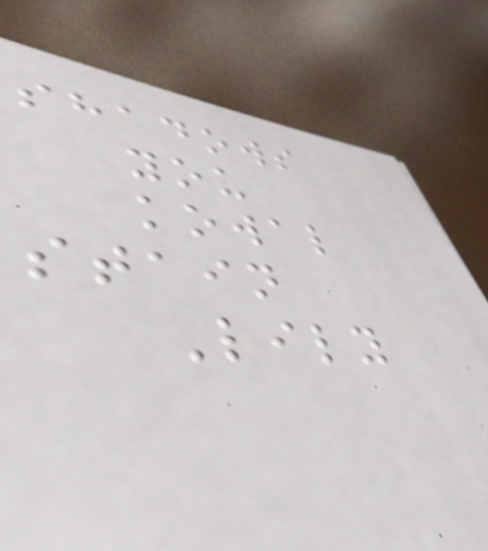shadows
you
kowal
stain
Lily
